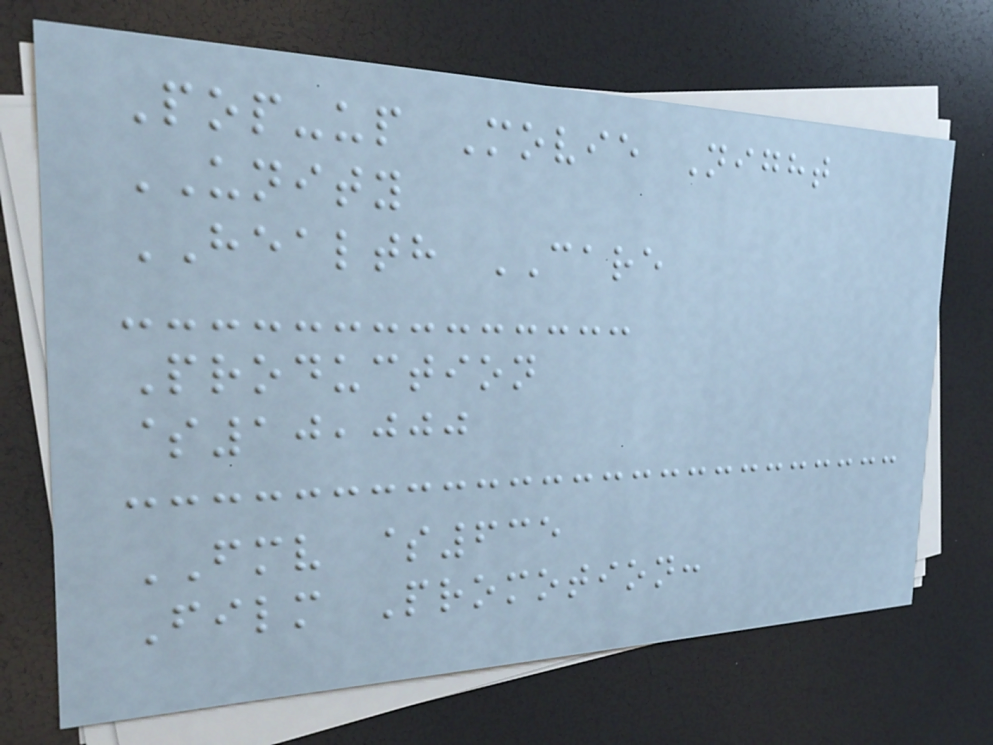Pop-up Movie Night
UNITY
HEALTH CARE
Production
$10,000
FMV $635
Film Promotion:
